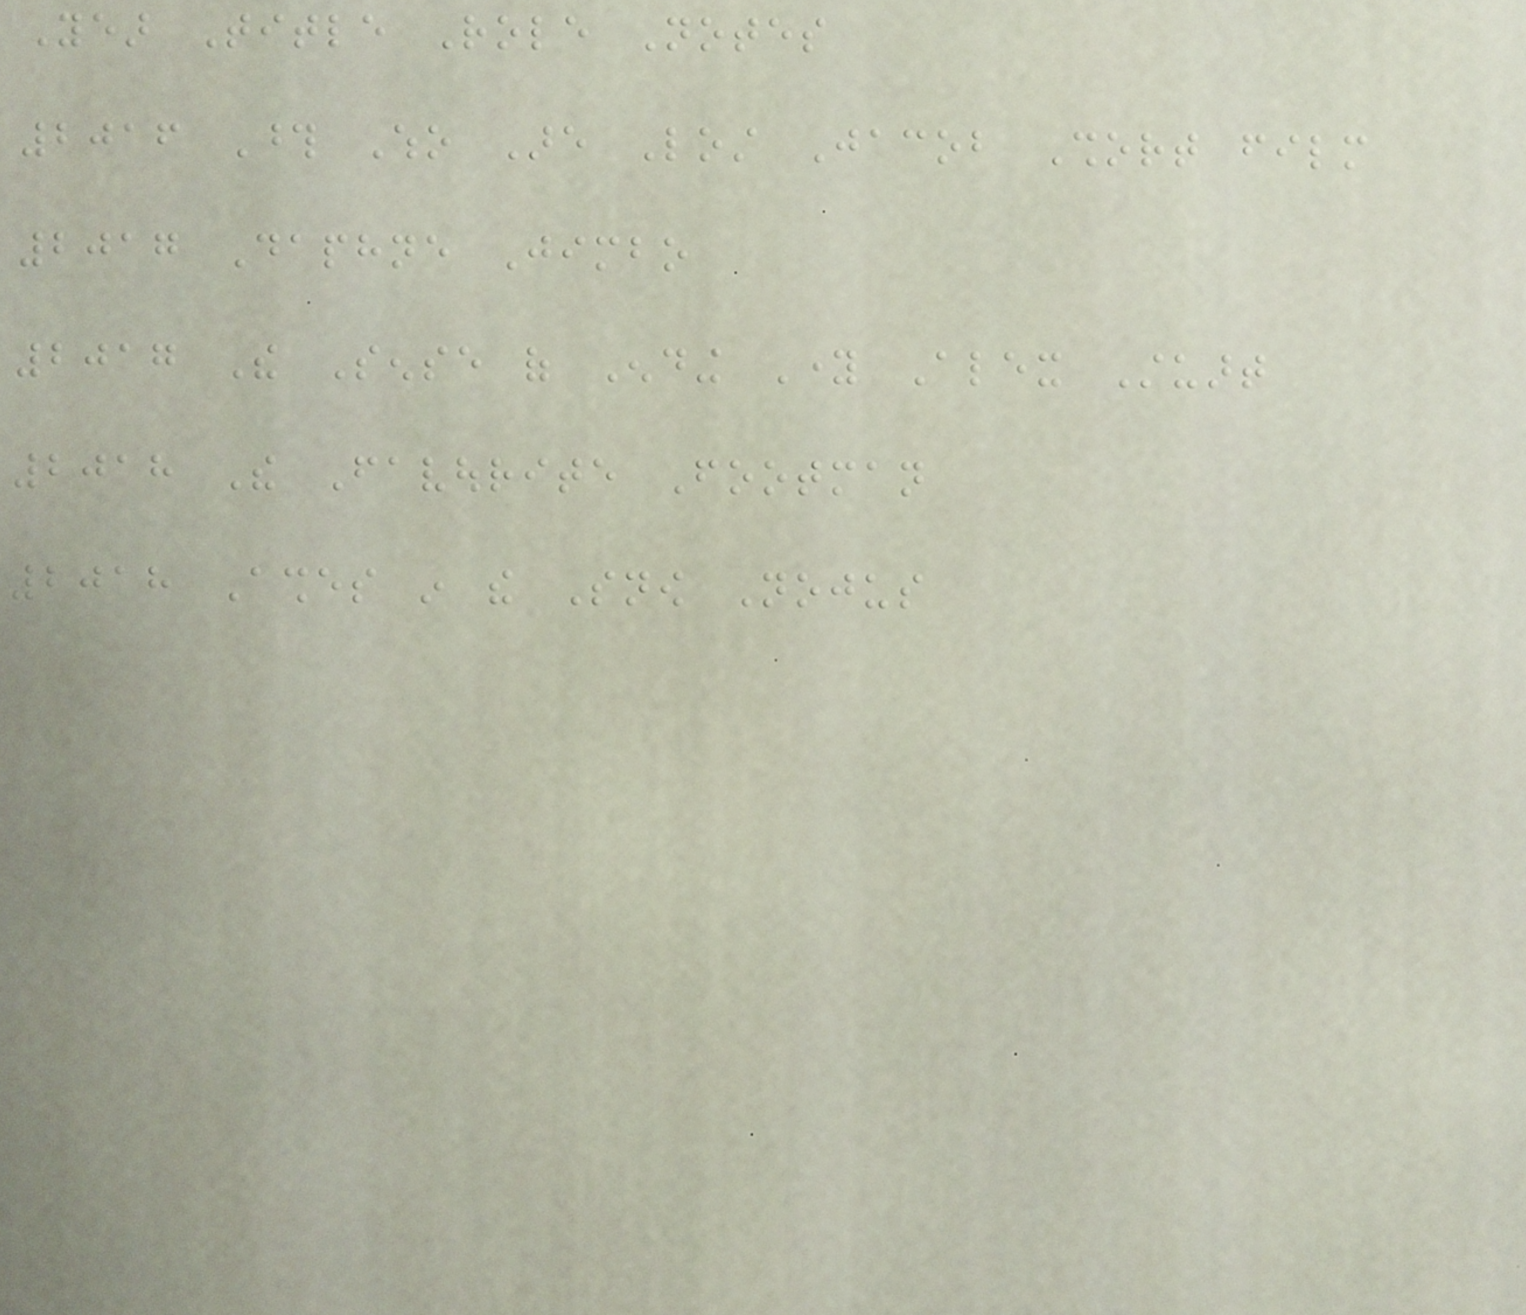Year Title Role Notes
2016 Those Who Are Lost Jacob Short film
2017 Daphne Jimbo
2017 The Sense of Ending Young Alex Stuart
2018 The Favourite Footman
2018 Ashes in the Snow Nojus
